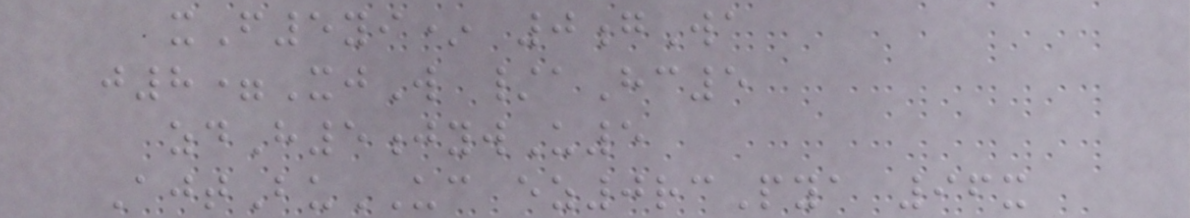xF5yi* 0gWa
j8=XjW /aHc5
zdH5jywU5
AjtBuUC ez0rcPya 96x
